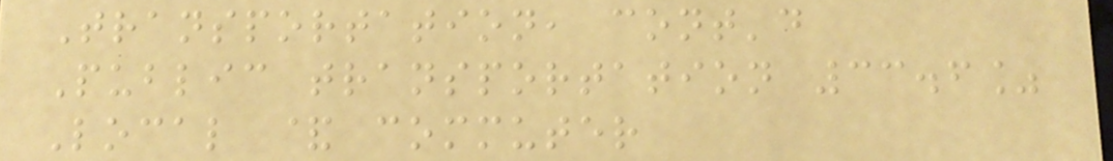Transportation, cont'd
Public transportation 33.6%
Local & commuter
